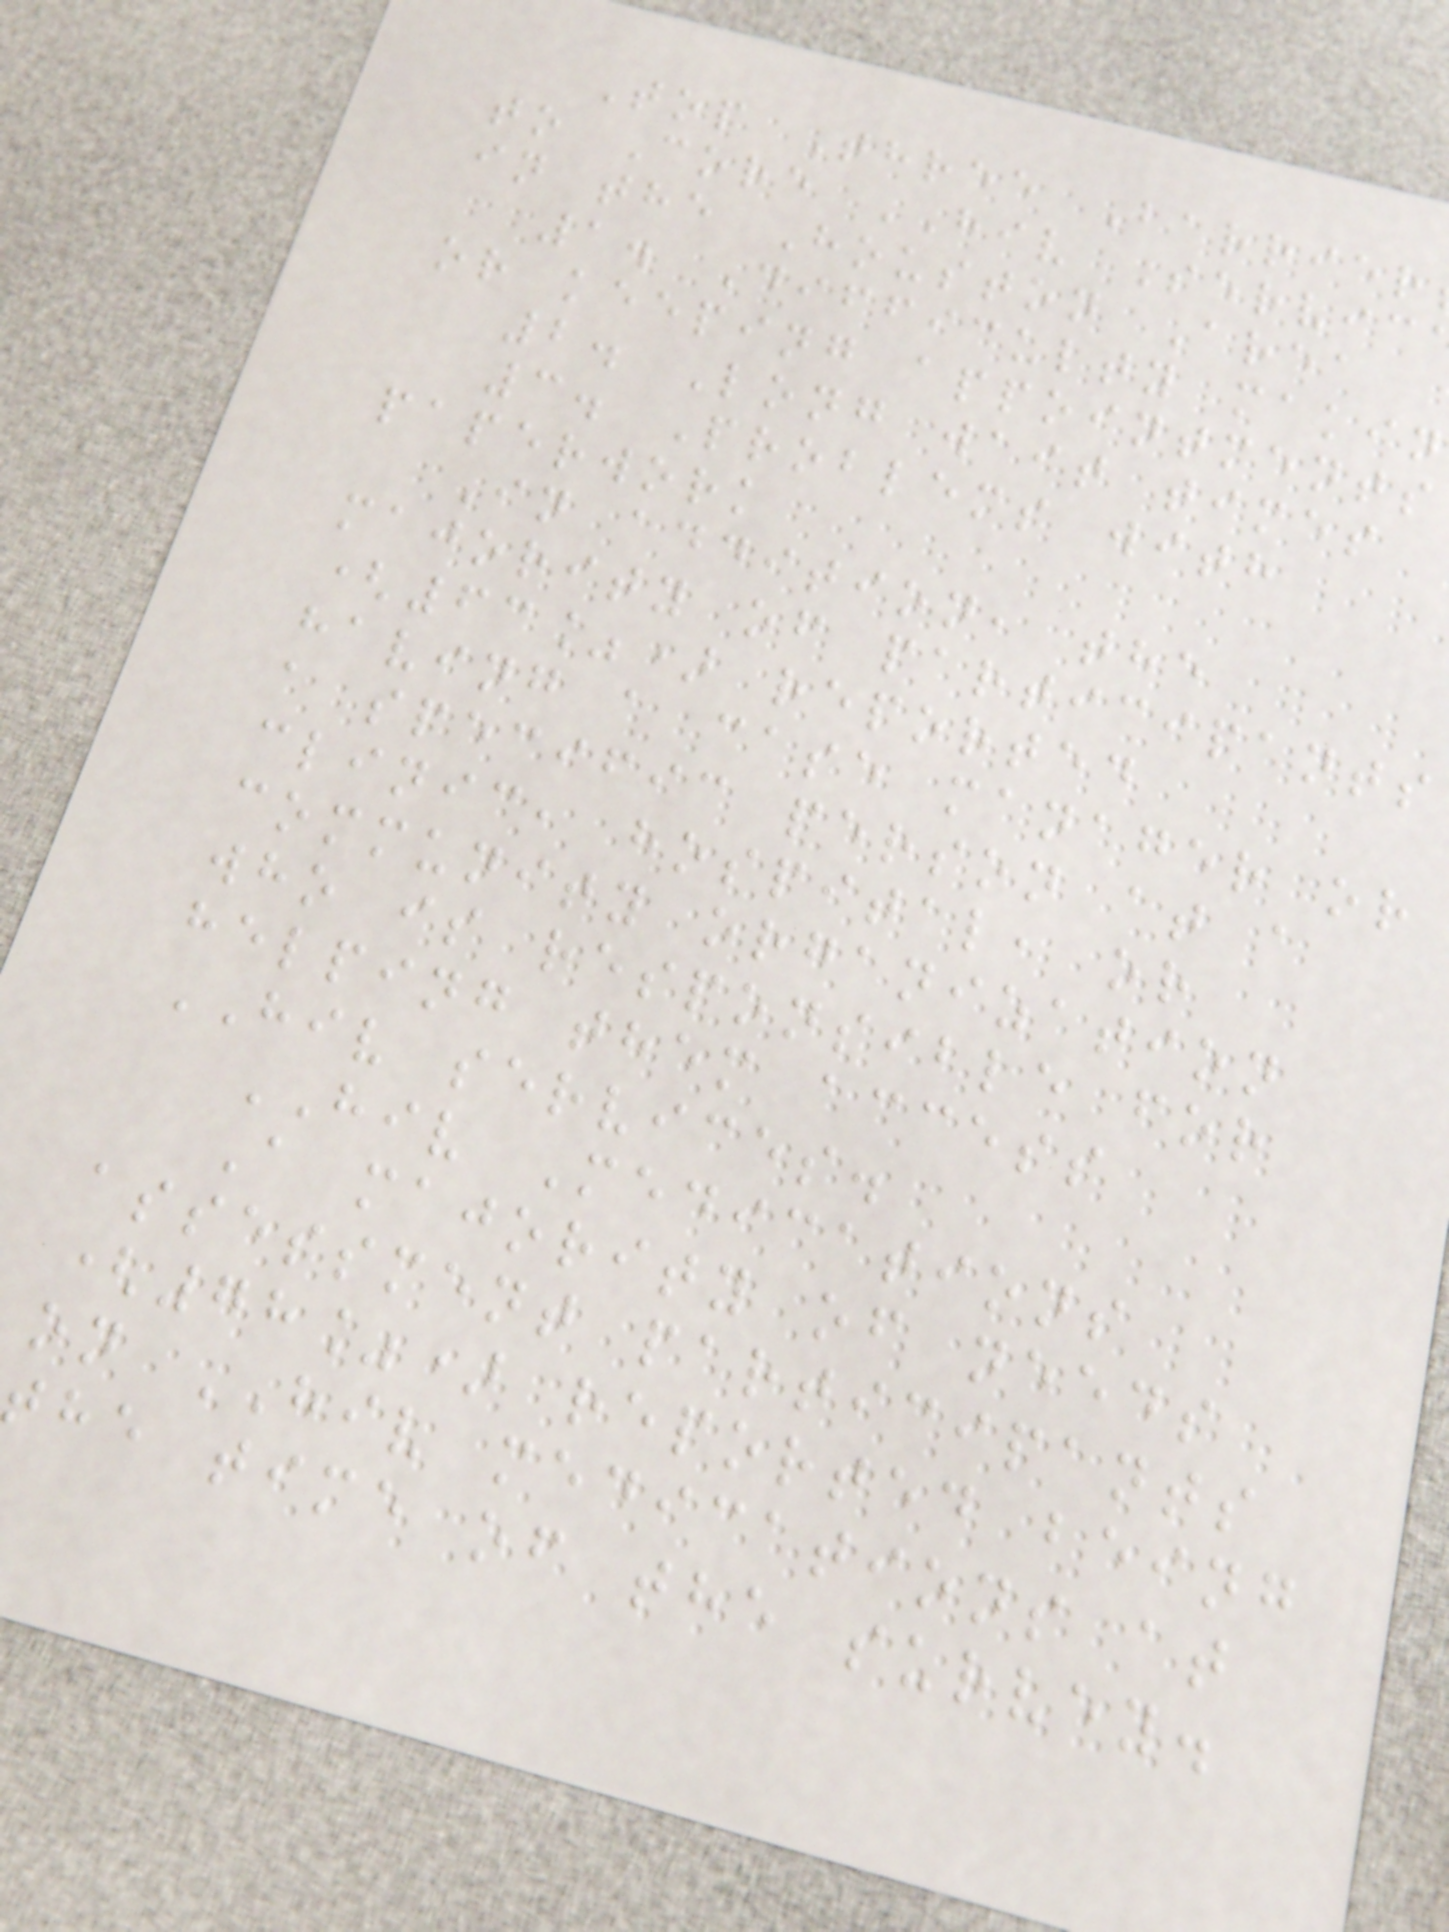Top Three Barrier
to Core HIV Servic
in the Houston Area
1. Difficulty makin
or keeping appointments
2. Long wait times
3. Problems with
paperwork
In addition, the
majority of participants
(63%) reported
having a case manager or
a specific person at a
clinic, hospital, or
community organization
who is responsible for
helping them access
HIV services.
HIV Medications
A majority of needs
assessment participants
(78%) reported being
on HIV medications at
he time of the survey.
